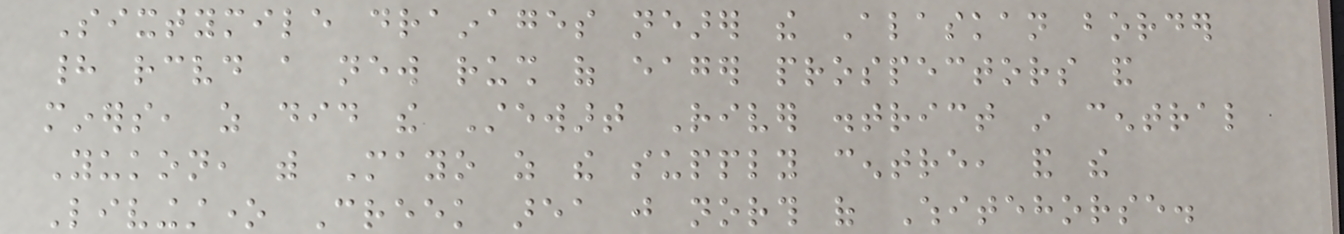Sixtymile drainages nearer the Alaskan border
had received a new rush of eager prospectors and
miners, as did the Stewart River district in central
Yukon, with Mayo as the supply centre, and the
Livingstone Creek area just north of Whitehorse.
